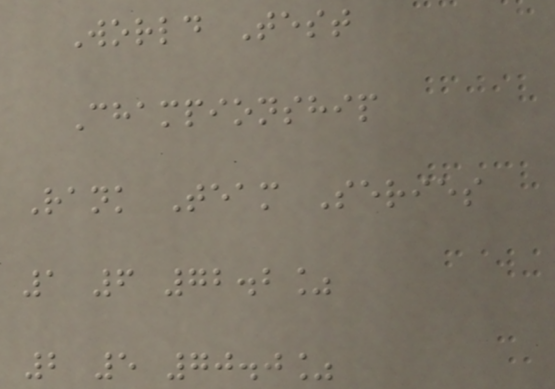World Test
Championship
Rank Team Series
1 6 72.2%
2 5 70.0%
